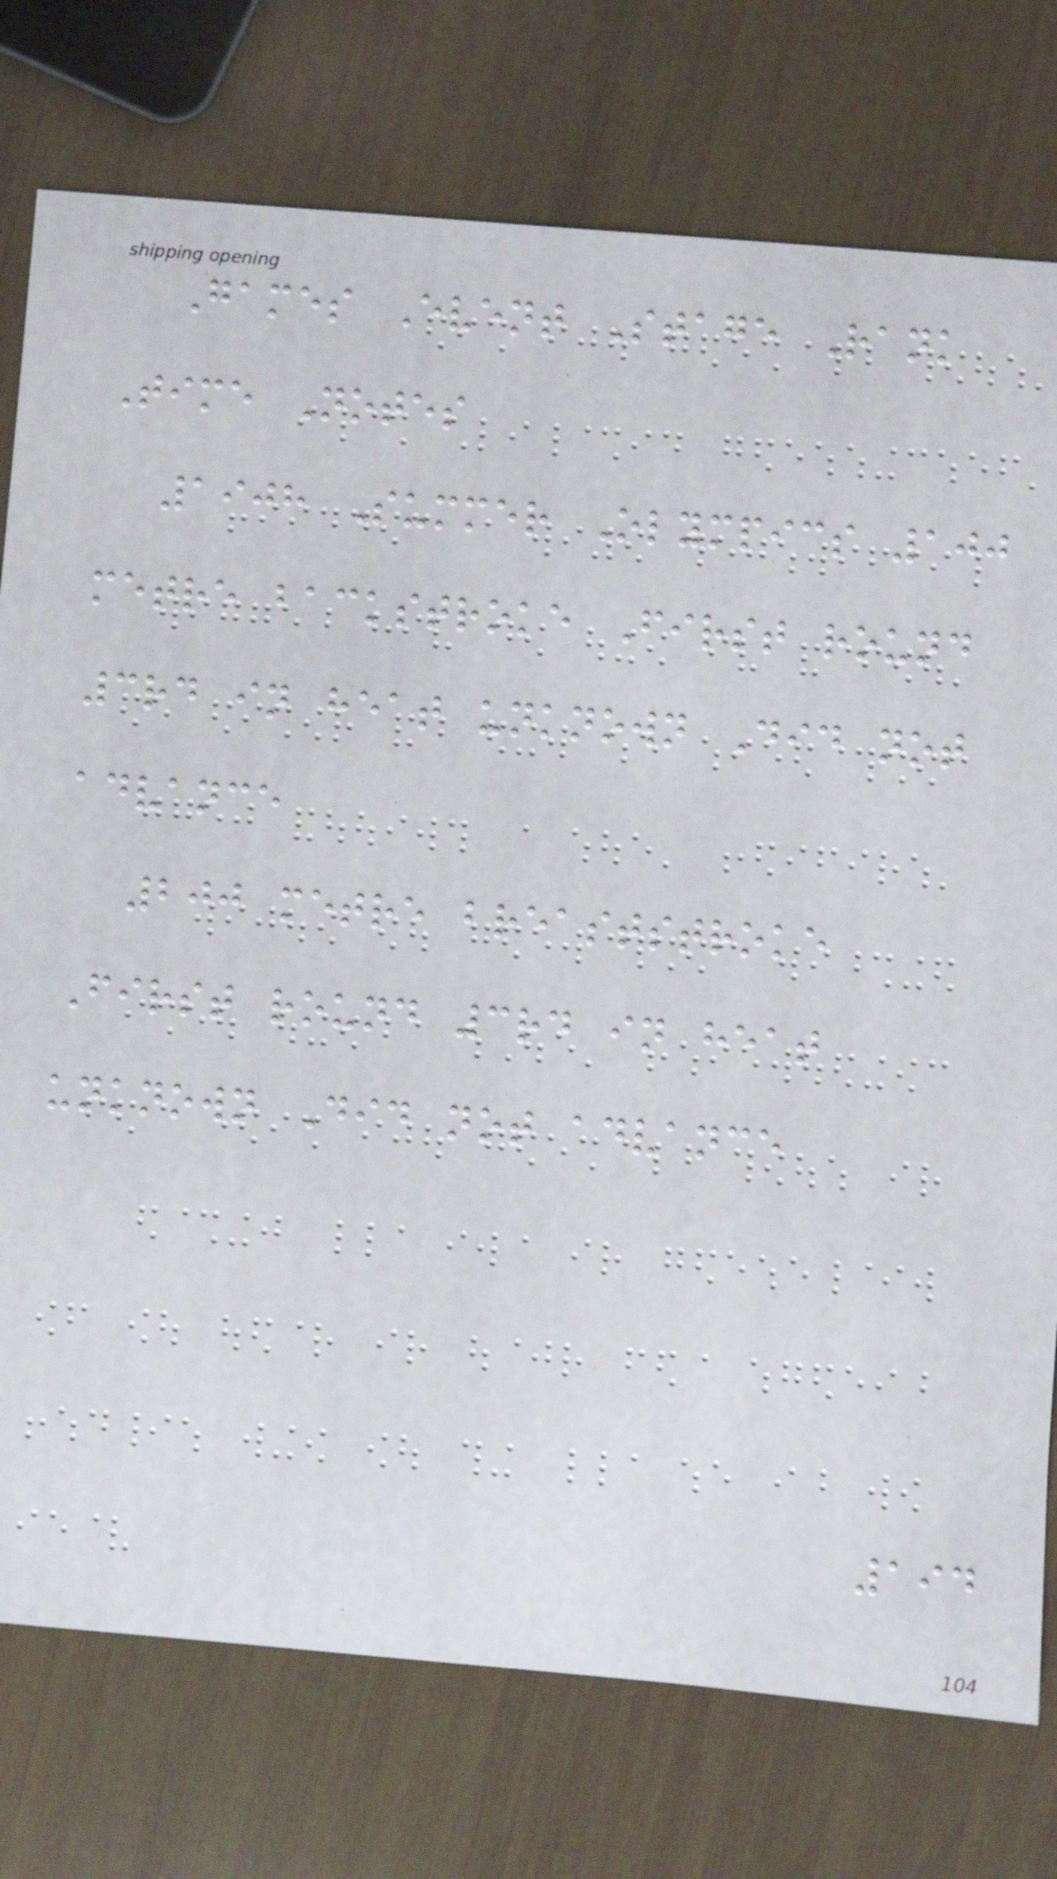Games Event Stage Rank
Time Notes
1908 Summer Olympics 100
metre backstroke First round
3rd in heat unknown Did not
advance
200 metre breaststroke
First round 3rd in heat
unknown Did not advance
194
